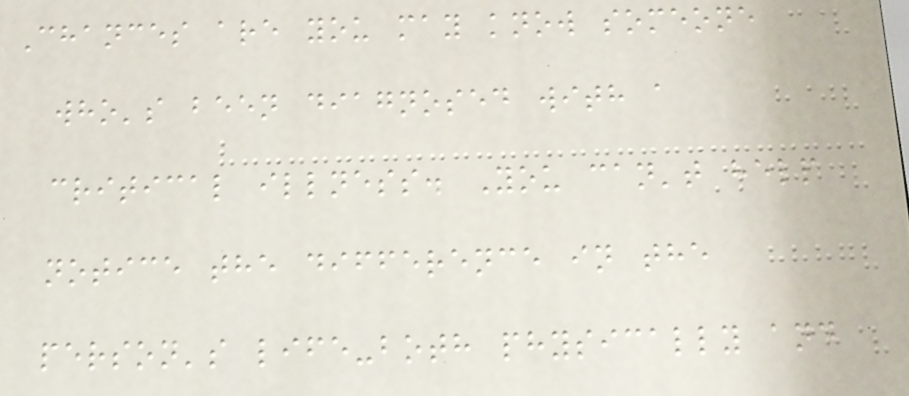Chances are you may know someone
who's been diagnosed with a
critical illness. You can't help
notice the difference in the
person's life-both physically and
